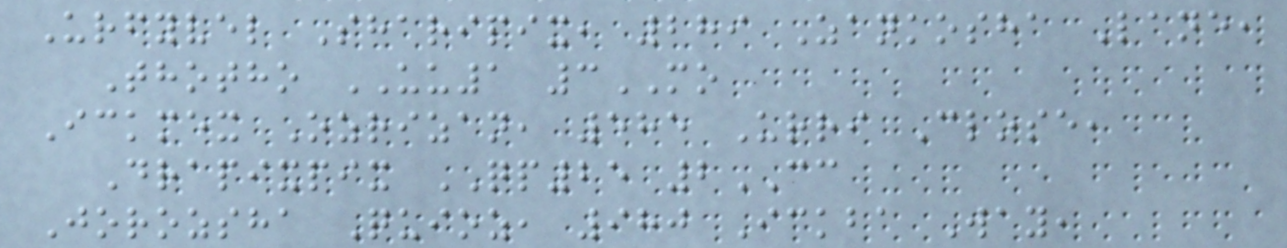Urfyvel Sharipix, 289 Zankosha Lane,
Thotho UU1 3MO
Ickmex Ozrizan, 585 Urri Close,
Drapixpix QP25 2CC
Jorozsha Quioz, 980 Ickba Way,
